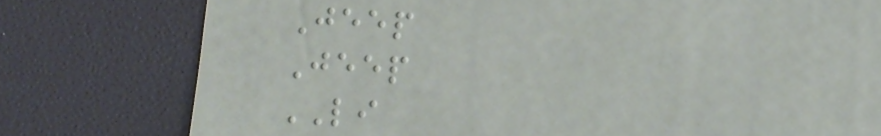Jeep
Jeep
LI
